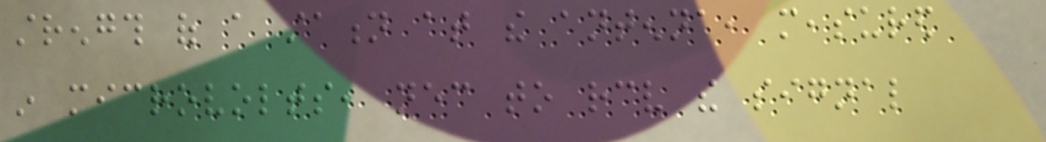strength of a station at the antenna, measured
in microvolts, necessary to receive the signal
